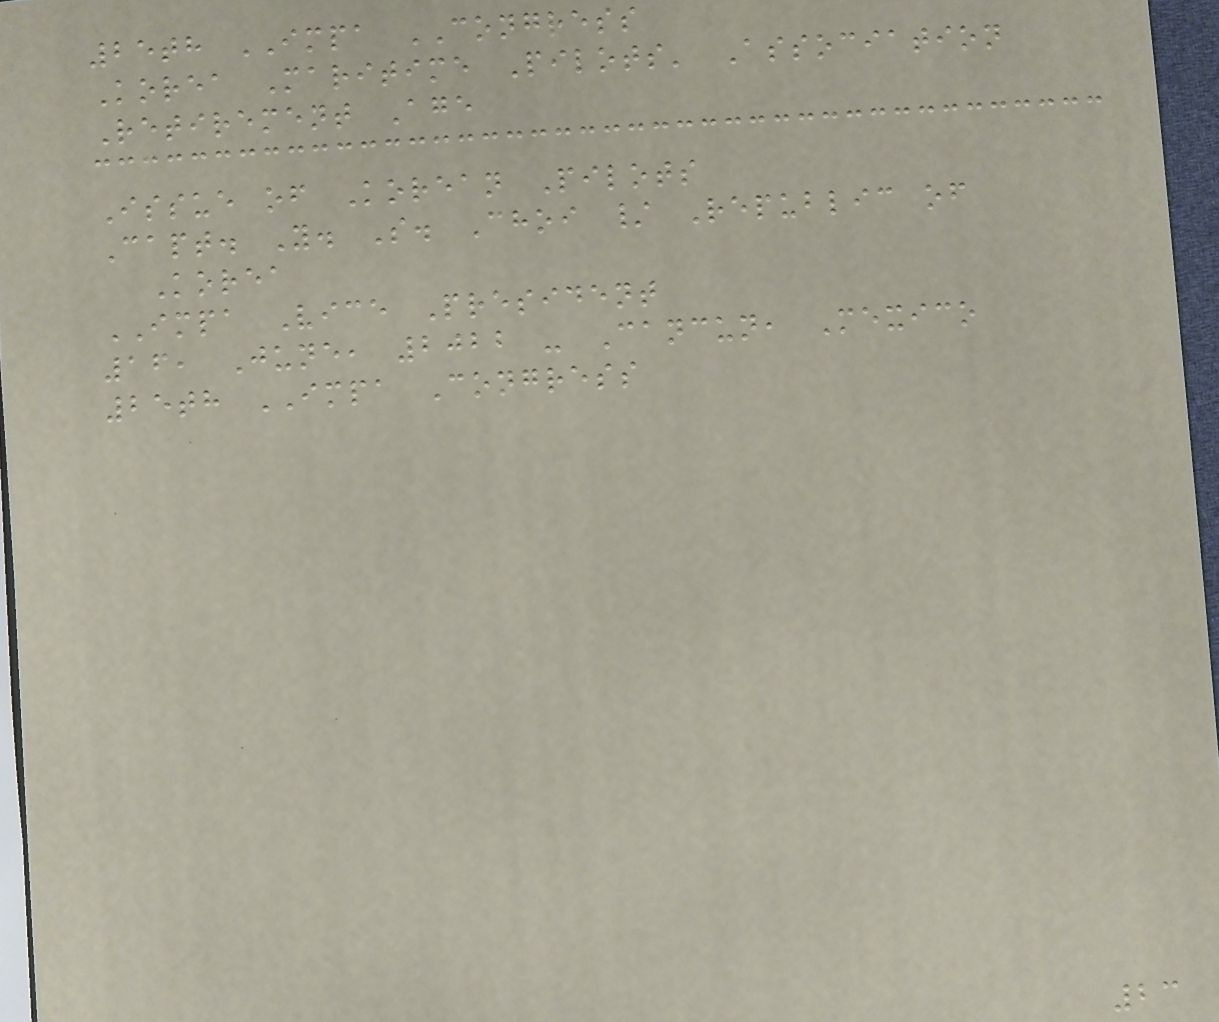25th IMPA CONGRESS
Korea Maritime Pilots' Association
Retirement Age
Issue of Korean Pilots
Capt. Y. S. Choi / Republic of
Korea
IMPA Vice President
16, June, 2022 - Cancun, Mexico
25th IMPA Congress
23
